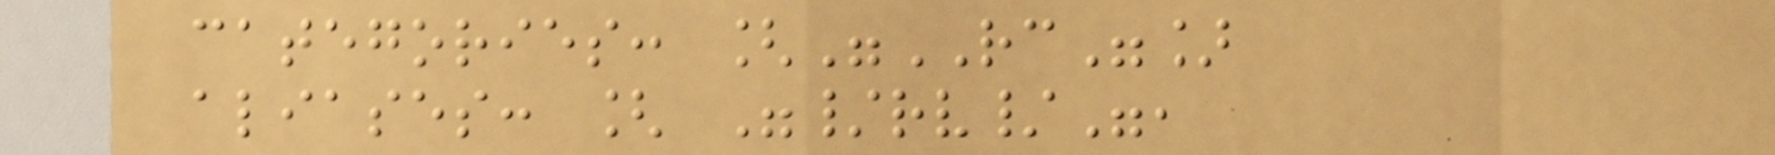categories: ["RC"]
aliases: [ "/rv/",
